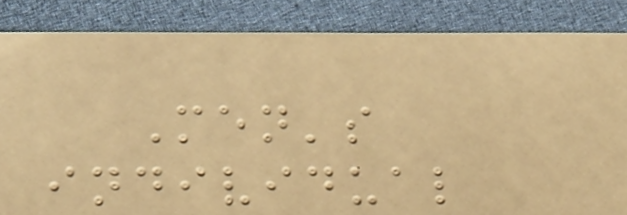Men's
individual
